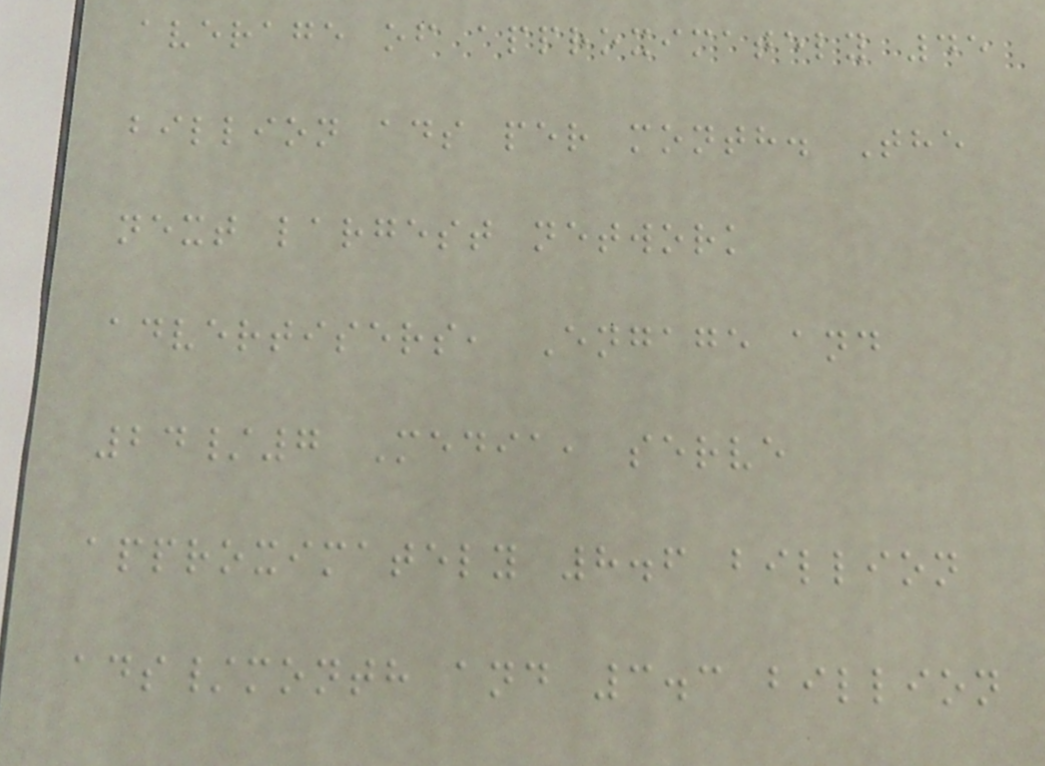average of approximately 45
billion ads per month. The
next largest network
advertisers, Engage and
24/7 Media, serve
approximately 8.6 billion
ads/month and 3.3 billion
